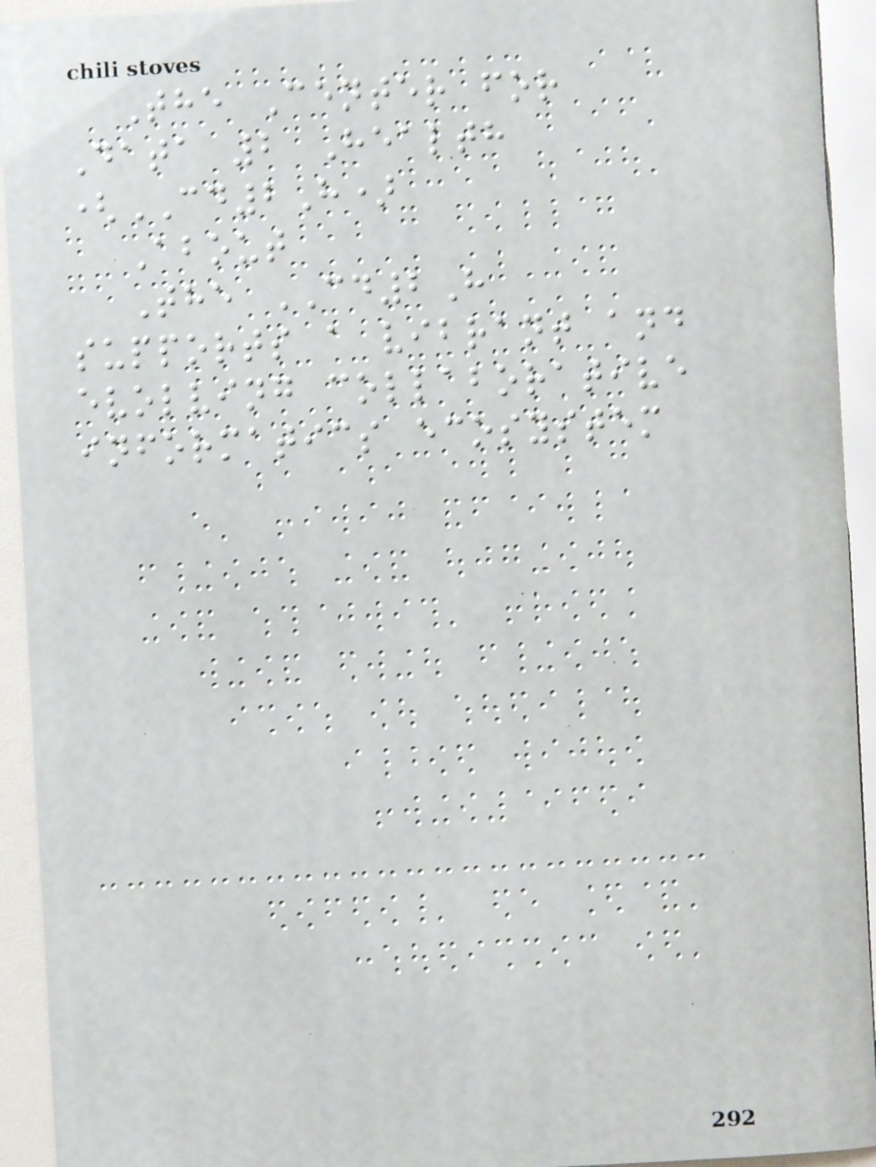The Center for
Data 2 Health
(CD2H)
About
The CD2H
supports a vibrant and
evolving collaborative
informatics ecosystem
